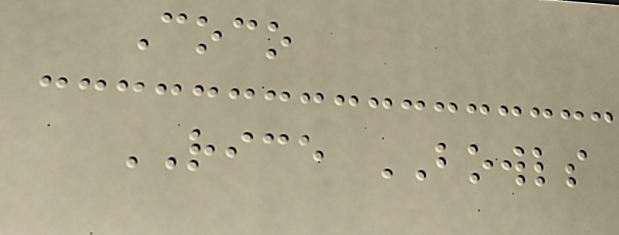Coco
RICE BOWLS
